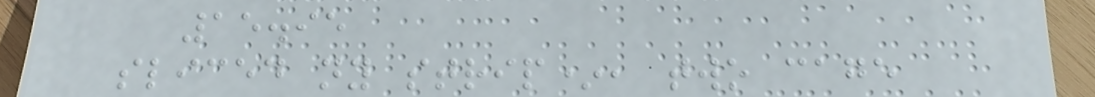15.95
sliced ny strip*, two cage
